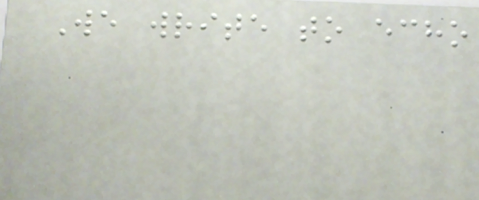We write to echo
